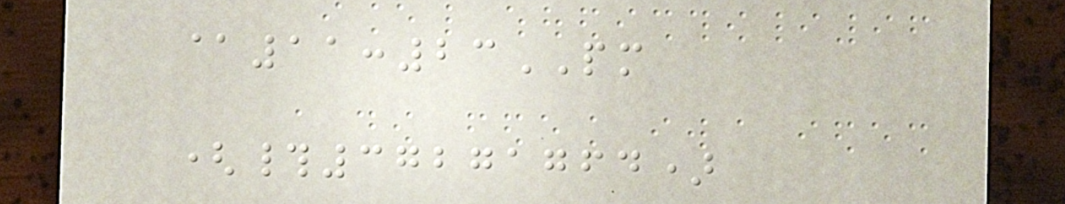@11:23PM
(#37271764)
